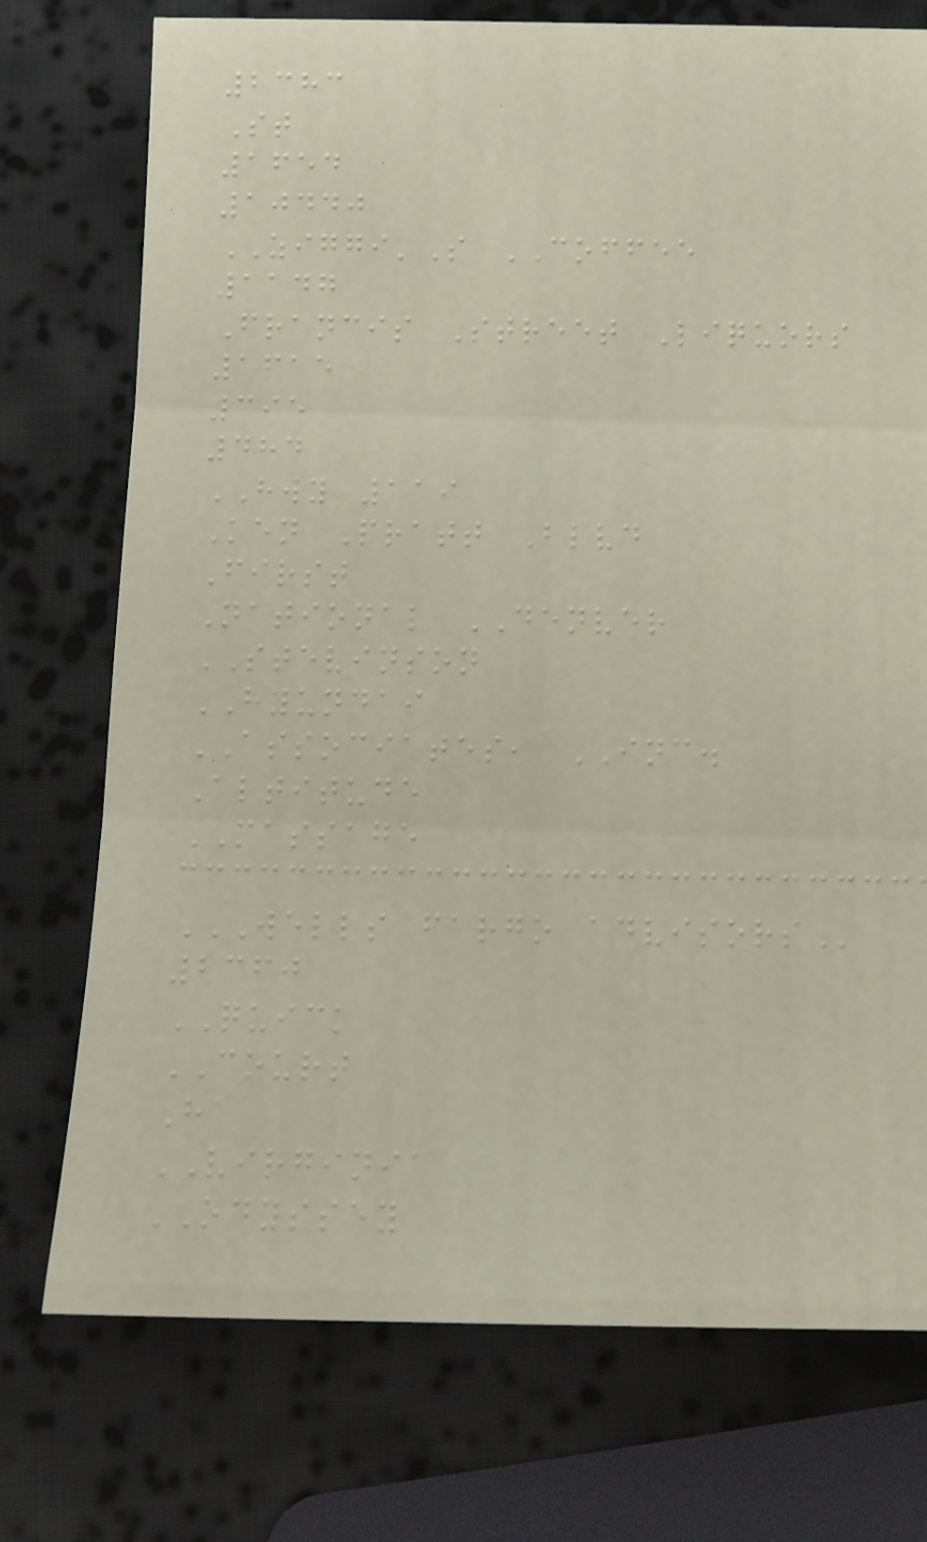2383
St
1654
10440
ZIGGI'S COFFEE
1147
Francis Street Liquors
1615
395
484
HWY 119
Ken Pratt Blvd
First
National DENVER
STEVINSON
HYUNDAI
ASSOCIATES, INC.
Altitude
MASSAGE
WELLS FARGO ADVISORS
2360
QUICK
COURT
H
VIRGINIA
ODYSSEY
